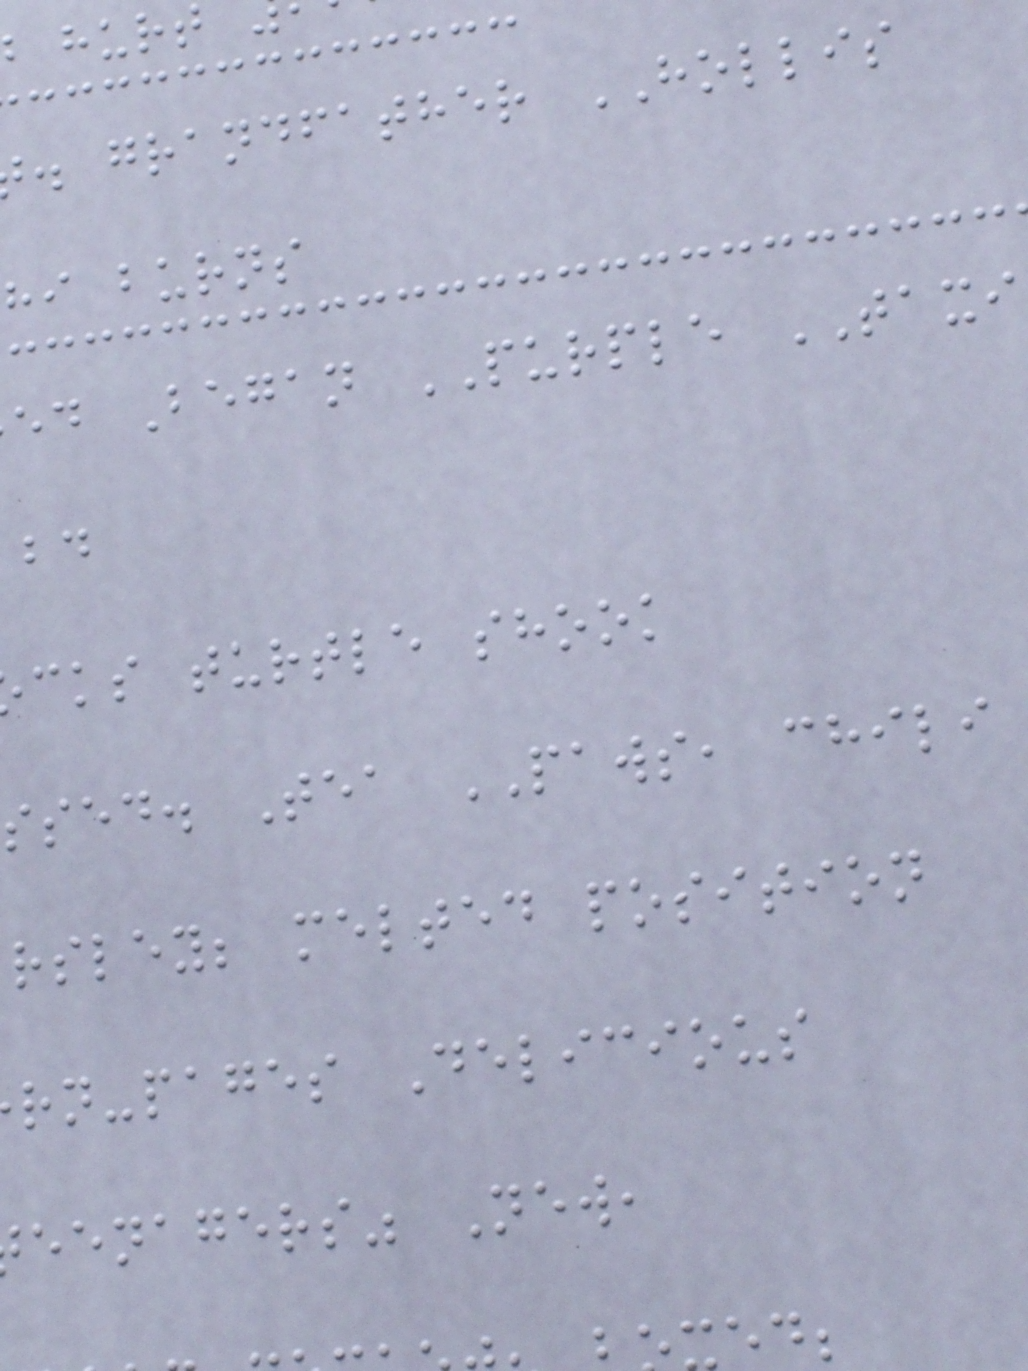hurt
. grandfather HOLLIS
hi burns
ed Began PURPLE TAXI
cks turtle shook
ssed. Tea PAWS, chili
rsley; melted position
rn-pages Delicious
eenagers" New,
